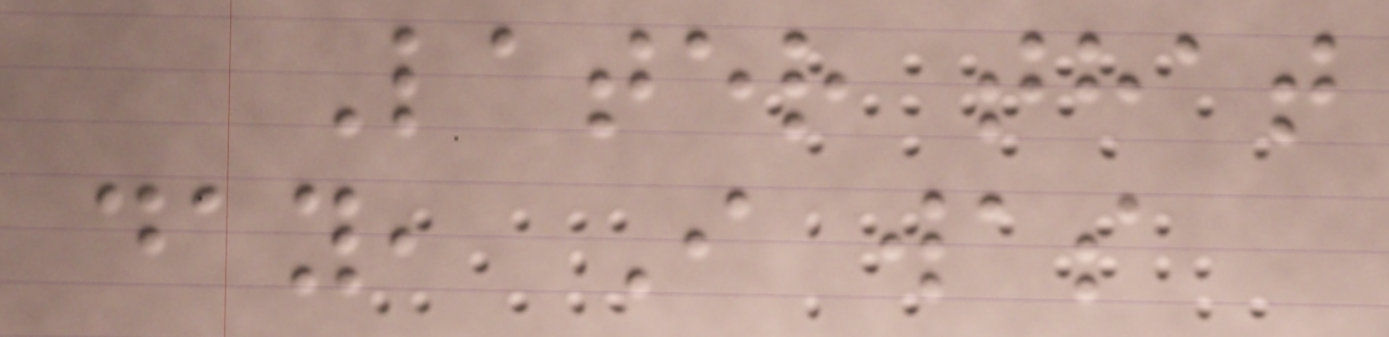Later that
day, I was
